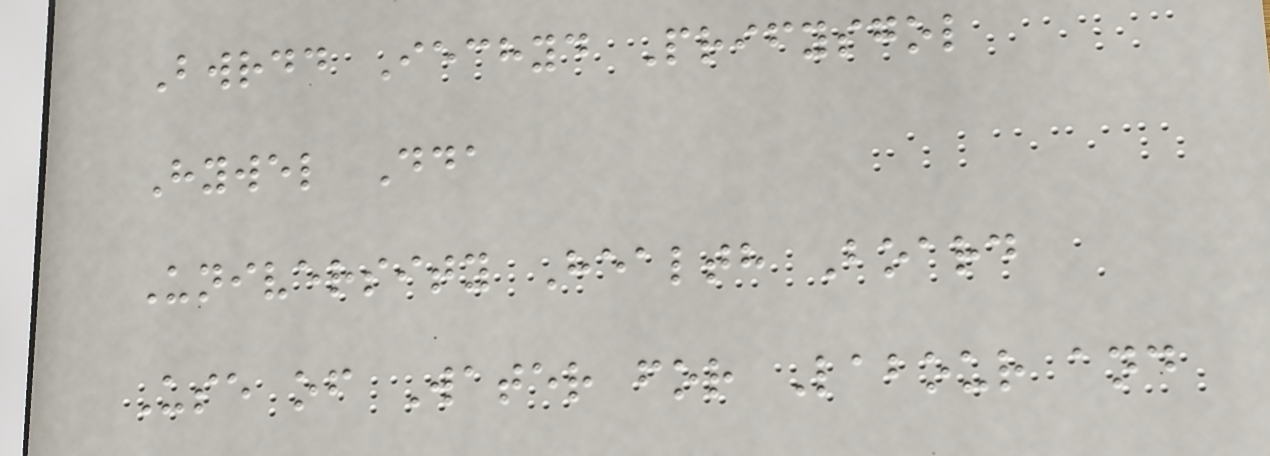Bwrdd Iechyd Prifysgol
Hywel Dda
University Health Board
Use of Water for Labour and
